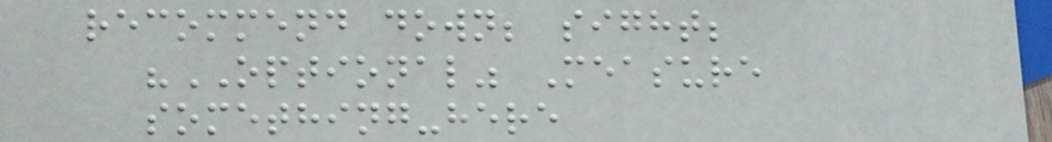recommend down; sight;
"OPTIONAL" Measure
something-here
